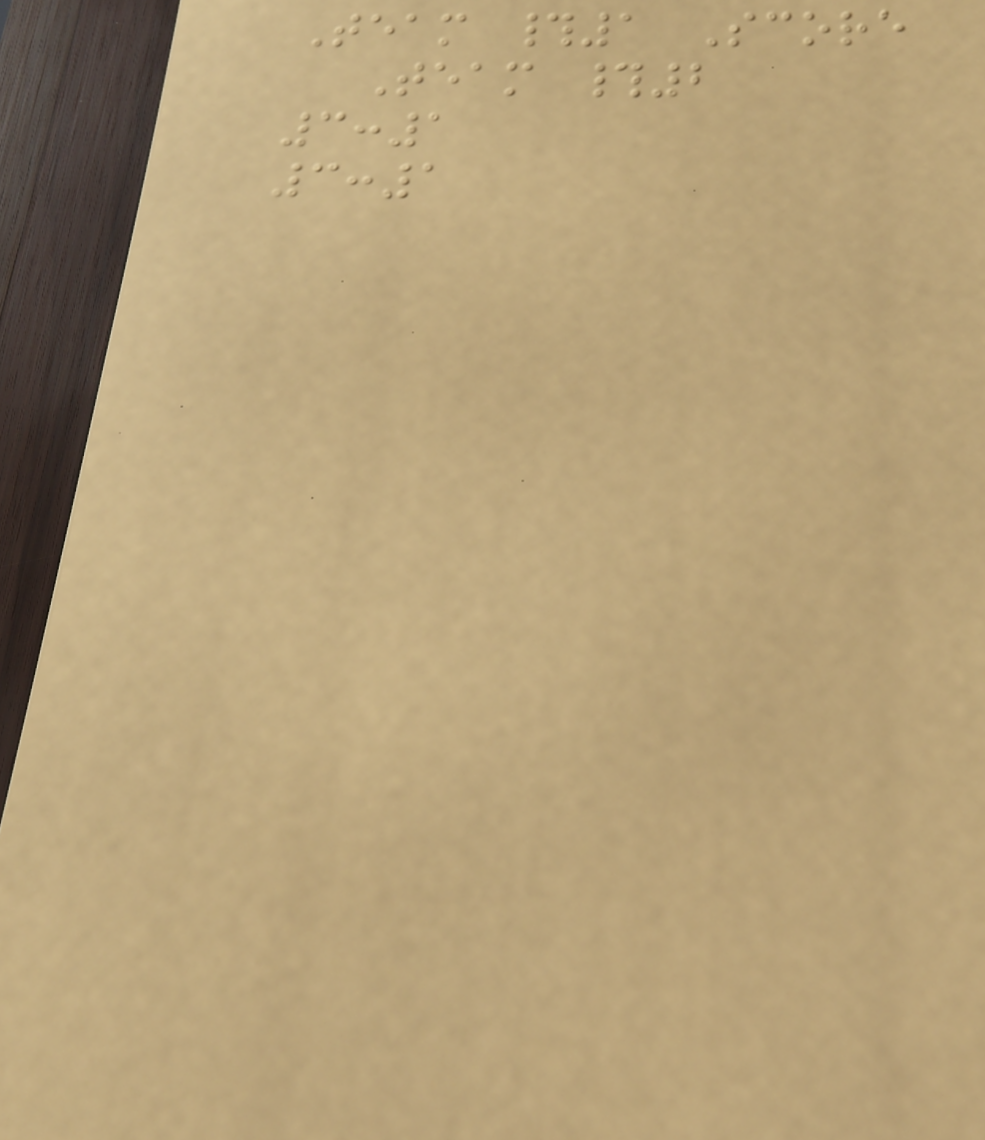Team #1 Score
Team #2
3:1
3:1
